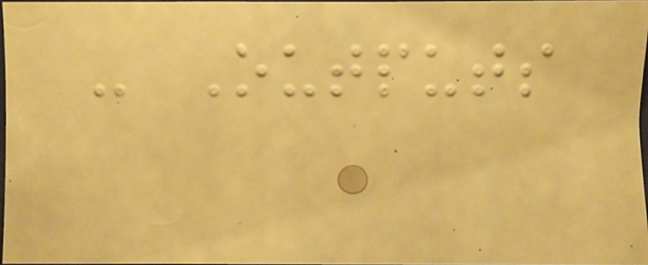- Outputs
